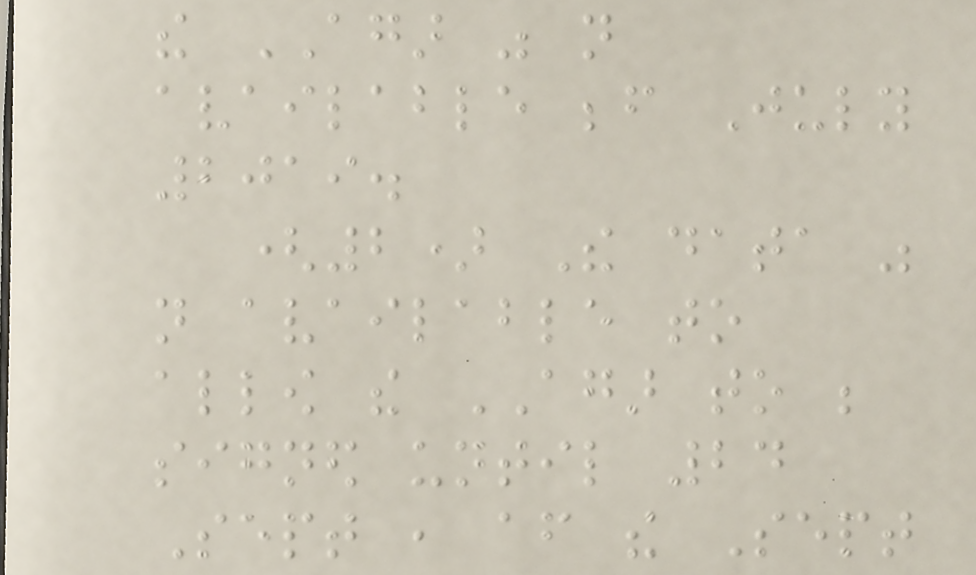the AGAR was not
available before July
2019.
(2) The data was
not available to
allow the AGAR to be
signed until 24
Sept , after the Sept
